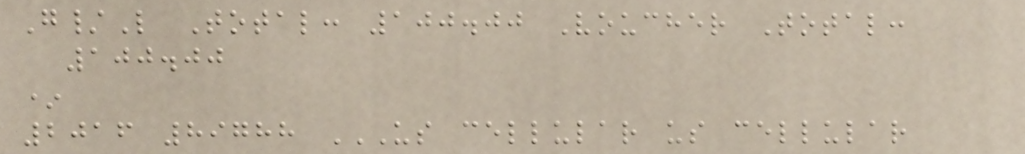G/L Total: 100.00 Voucher Total:
100.00
*
2016 89788 US CELLULAR US CELLULAR
